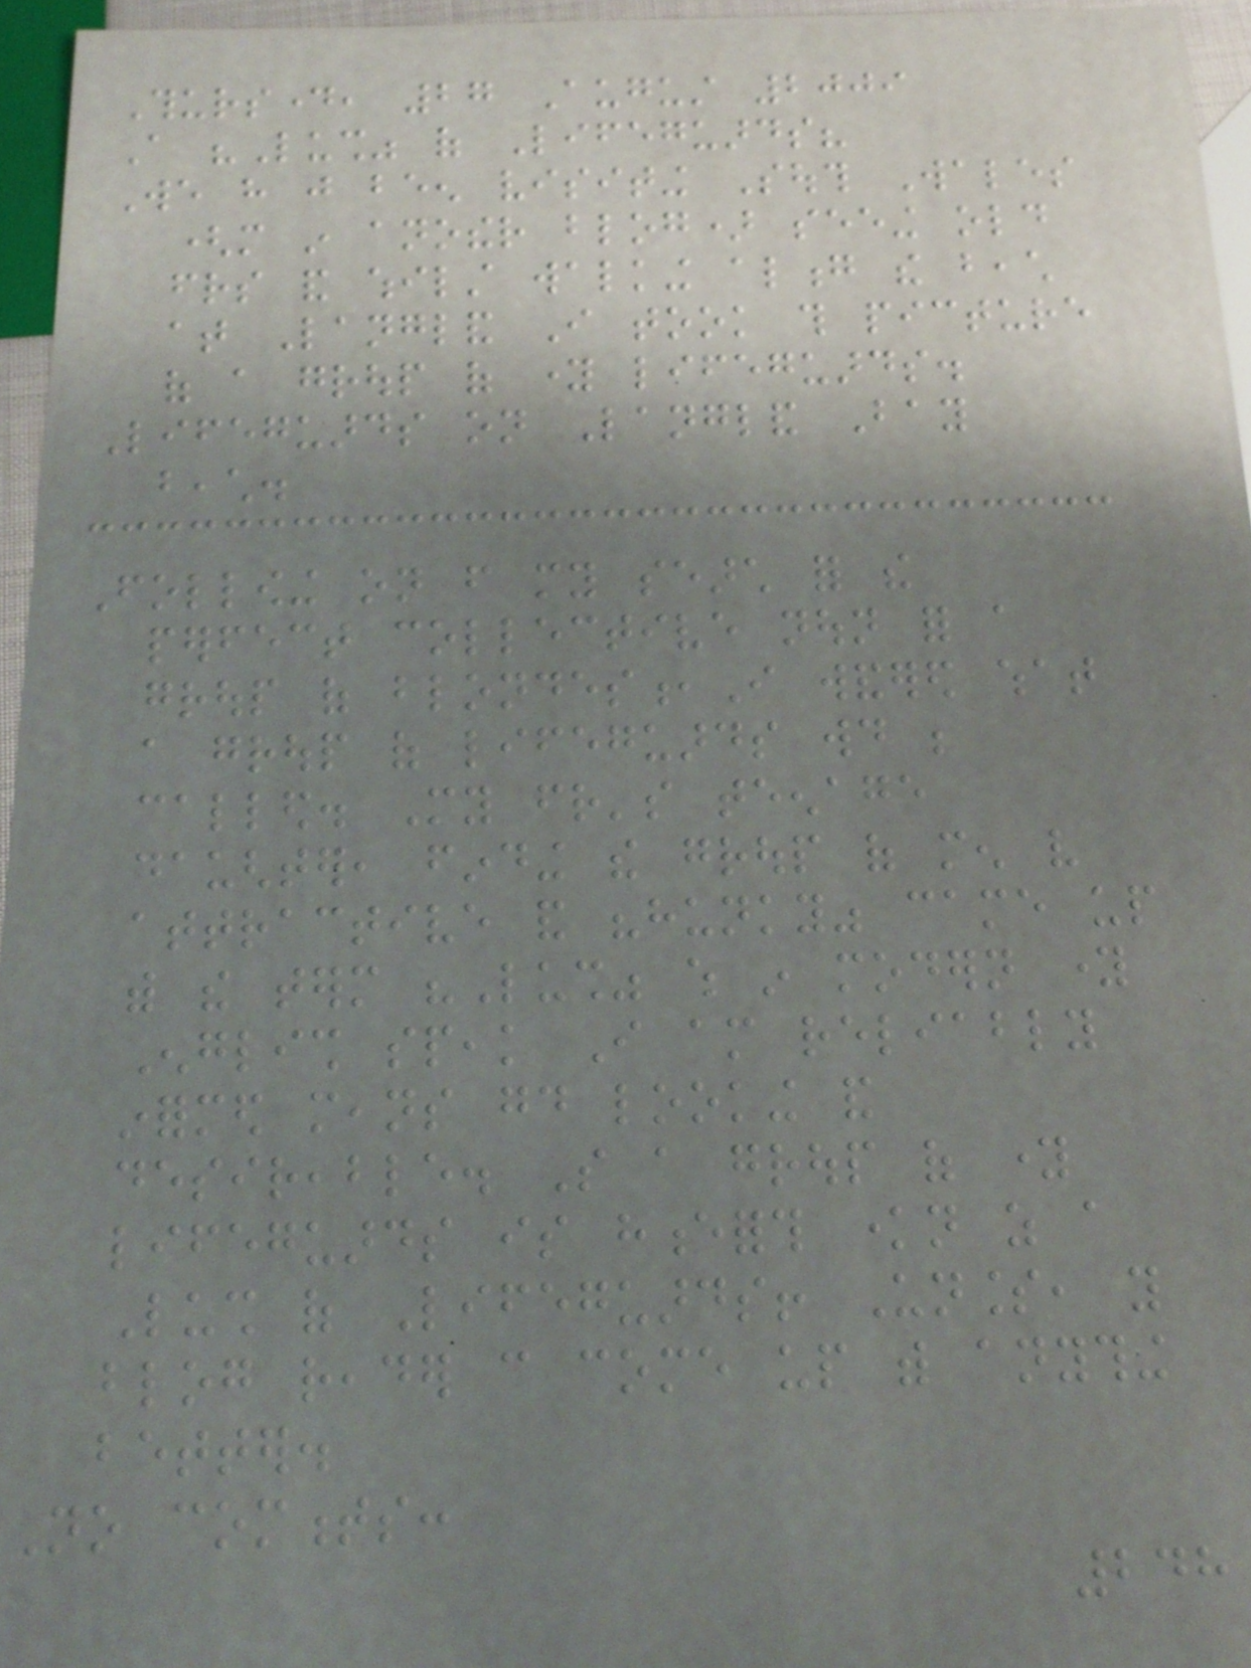Thursday, 27 August 2009
A "Lush" of Lifeguards?
We have just been visiting South Wales
(more in another blog) seeing old
friends and whilst walking along the beach
at Langland I took this picture
of a group of young lifeguards.
Lifeguards on Langland Bay
beach.
Following on from my search for the
perfect collective noun for a
group of blondes,I wandered what
a group of lifeguards would be
called. My friend's teenage
daughter, finding the group of men very
attractive and "hunky" came up
with the term "Lush" which in modern young
English speak I am reliably
informed means good looking and
desireable. So a group of young
lifeguards is henceforth known as a
Lush of Lifeguards! Unless, you
blog reader can come up with anything
better.
No comments:
248
